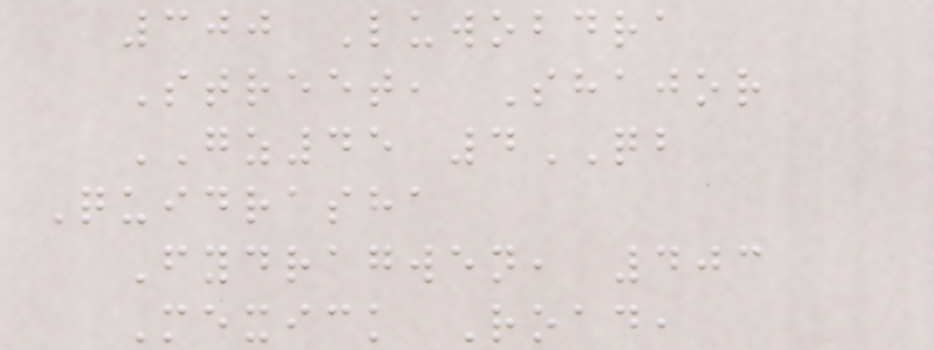300 Luwobdra
Street, Shajor
GZ45 4QB
Quidrasha
Fydragwen, 403
Mexick Road,
